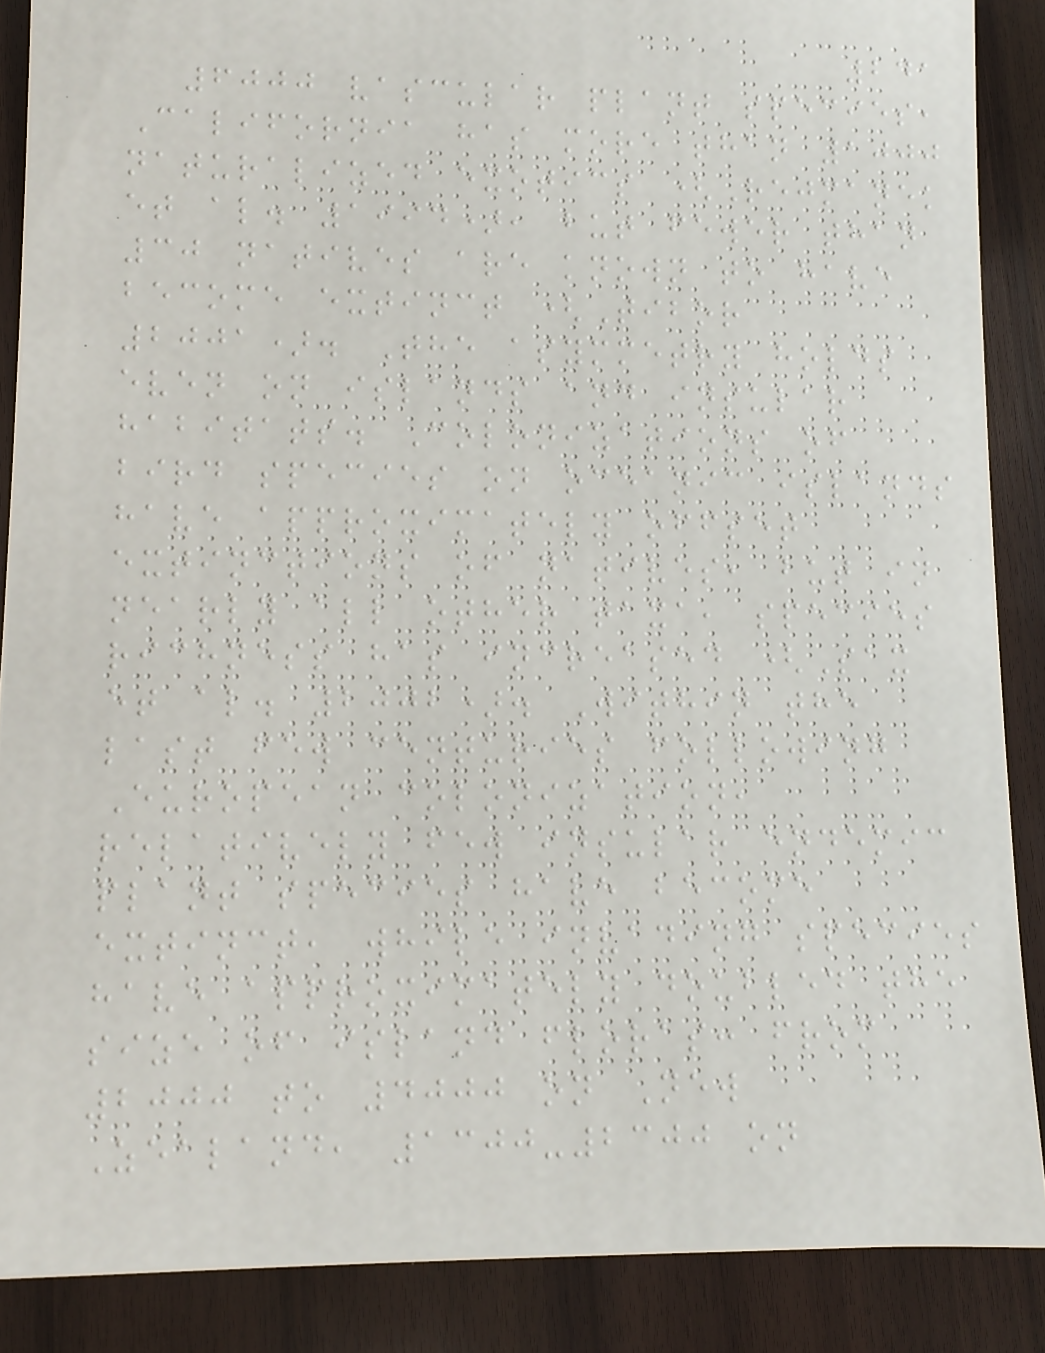241
6000 vascular plant species,
California has more than 1000
naturalized exotics (Rejmanek
et al. 1994), but fewer than
30 natives are known to have
become extinct (Tibor
2001). The asymmetry holds
even on islands and insular
habitats. Colonizations of
bird species on oceanic islands
have approximately offset
extinctions of natives, but in
nearly all other taxa, species
richness has increased (Sax
et al. 2002). Within the
last few centuries following
European colonization,
relatively few insular endemic
plant species have become
extinct, while invading species
have approximately doubled the
size of island floras: from
2000 to 4000 on New
Zealand, 1300-2300 on
